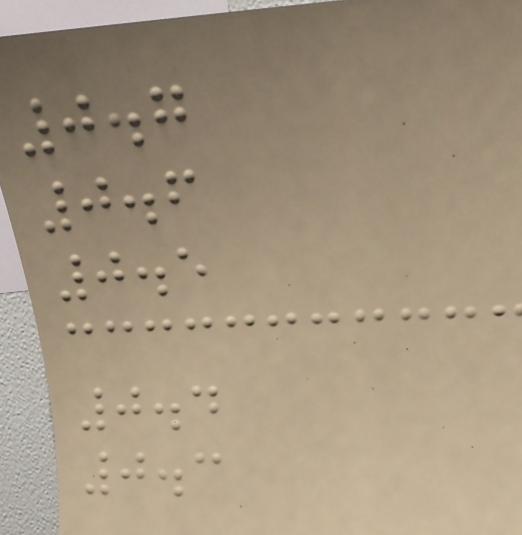0.7
0.6
0.5
0.4
0.3
